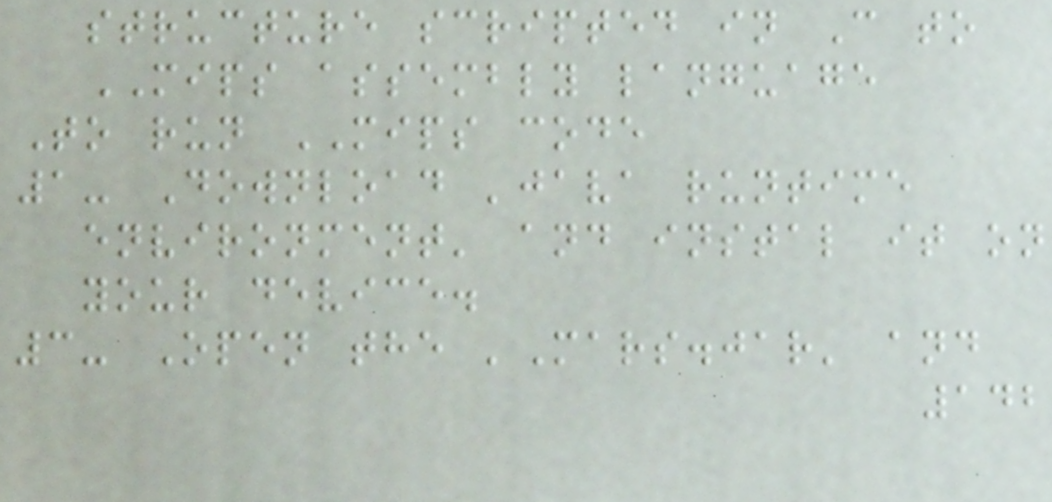structure scripted in C to
MIPS assembly language
To run MIPS code
1- Download 'java runtime
environment' and instal it on
your device.
3- Open the 'Mars.jar' and
142
